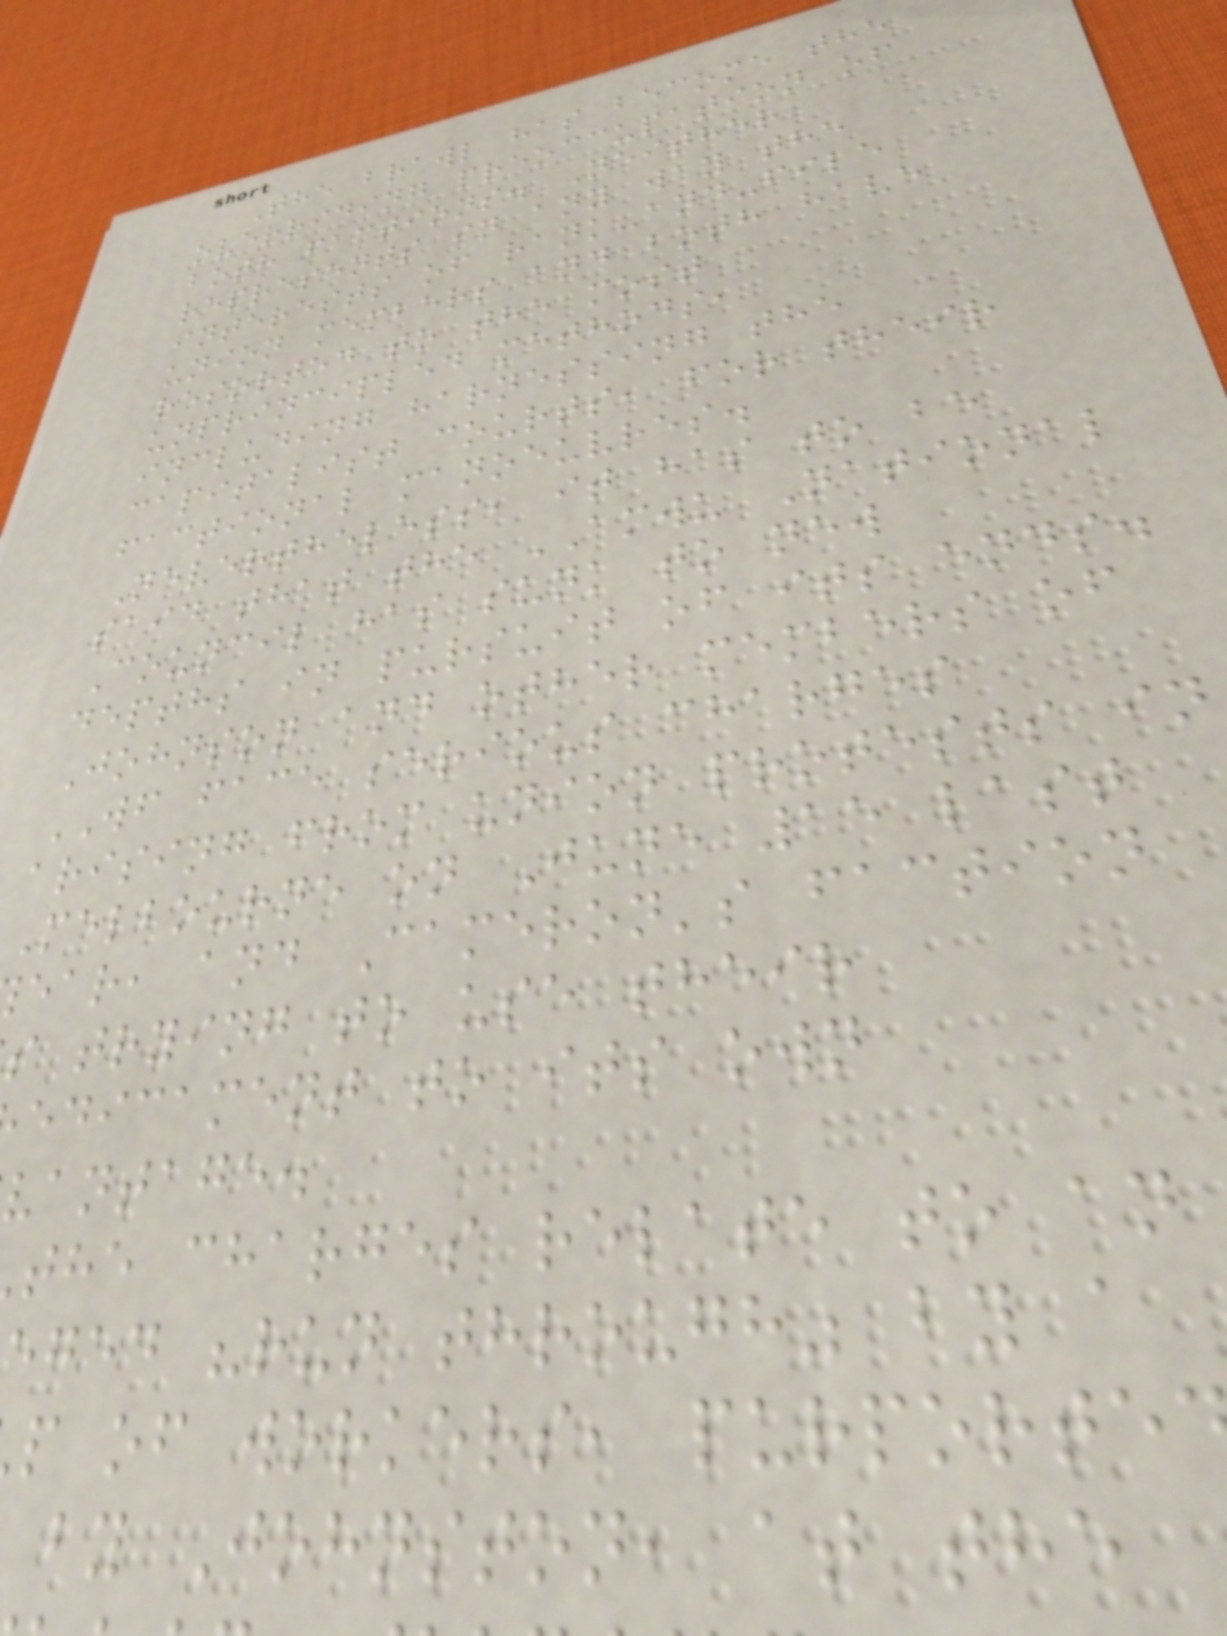The brawl has become the
overriding preoccupation of
both factions. Neither
represents in any way the
interests of rank-and-file
union members and both have
resorted to the most
unprincipled methods,
including harnessing the
capitalist courts, for their
factional manoeuvres.
Nevertheless, it has to be
said that the AMWU National
Council has sunk to new
depths in pursuit of its ends.
Johnson and other members of
WF face serious charges
arising from union protests in
Melbourne on June 15 last
ear, and Cameron's faction
s trying to use their
edicament to its own
vantage.
the charges relate to an
eged "run through" by a
p of workers, purporte
by Johnston, at the
